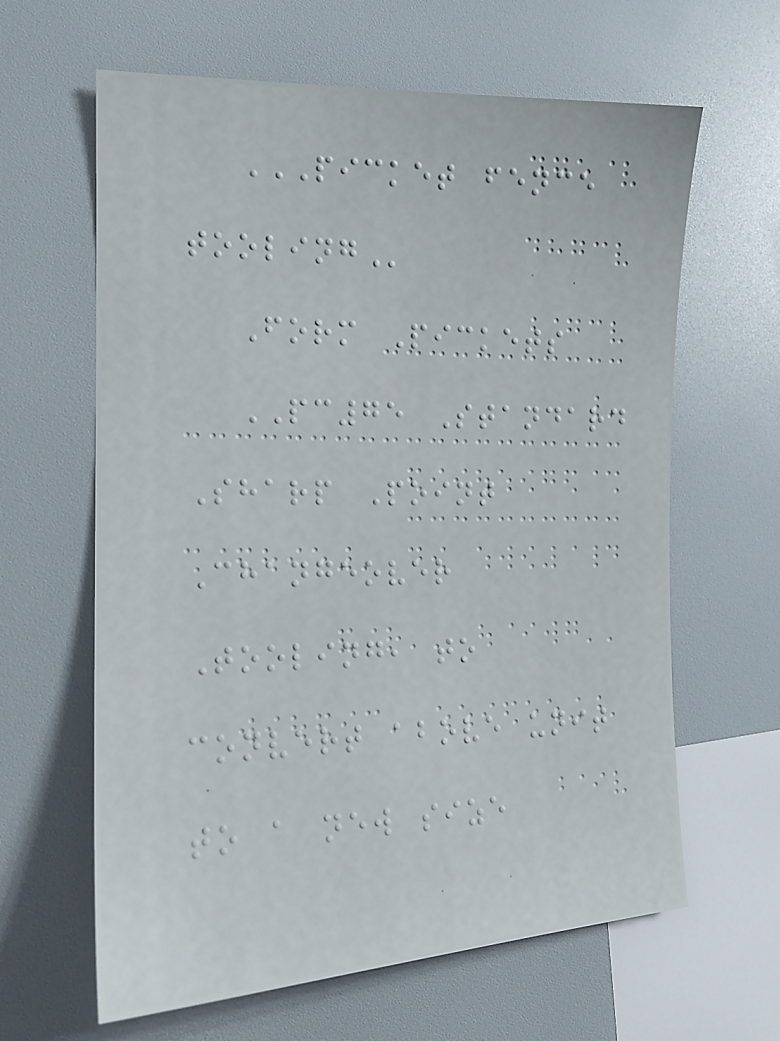PICKET FENCE
TOOLING
Form Pickets
PC75 Standard
Sharp Point
Changeover
Tooling, to
convert above unit
to a new size
